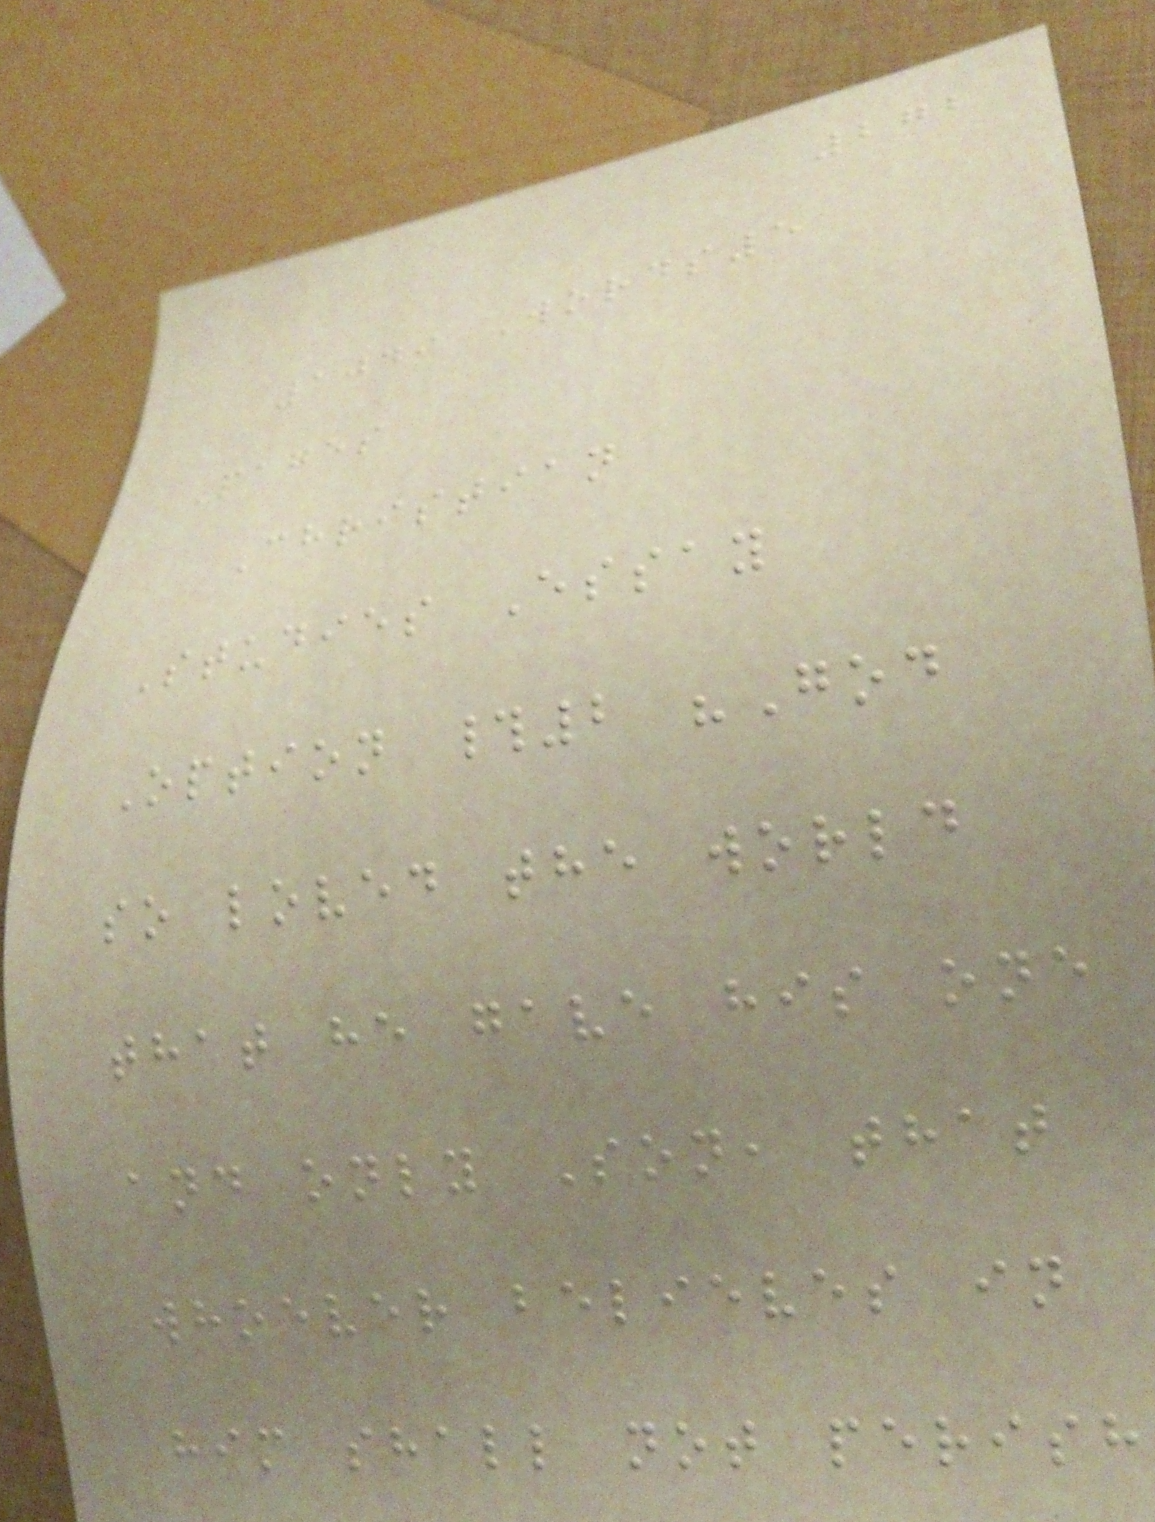272
1049 Words5
Pages
Christian
Studies Essay
Option #2 "God
so loved the world
that he gave his one
and only Son, that
whoever believes in
him shall not perish
